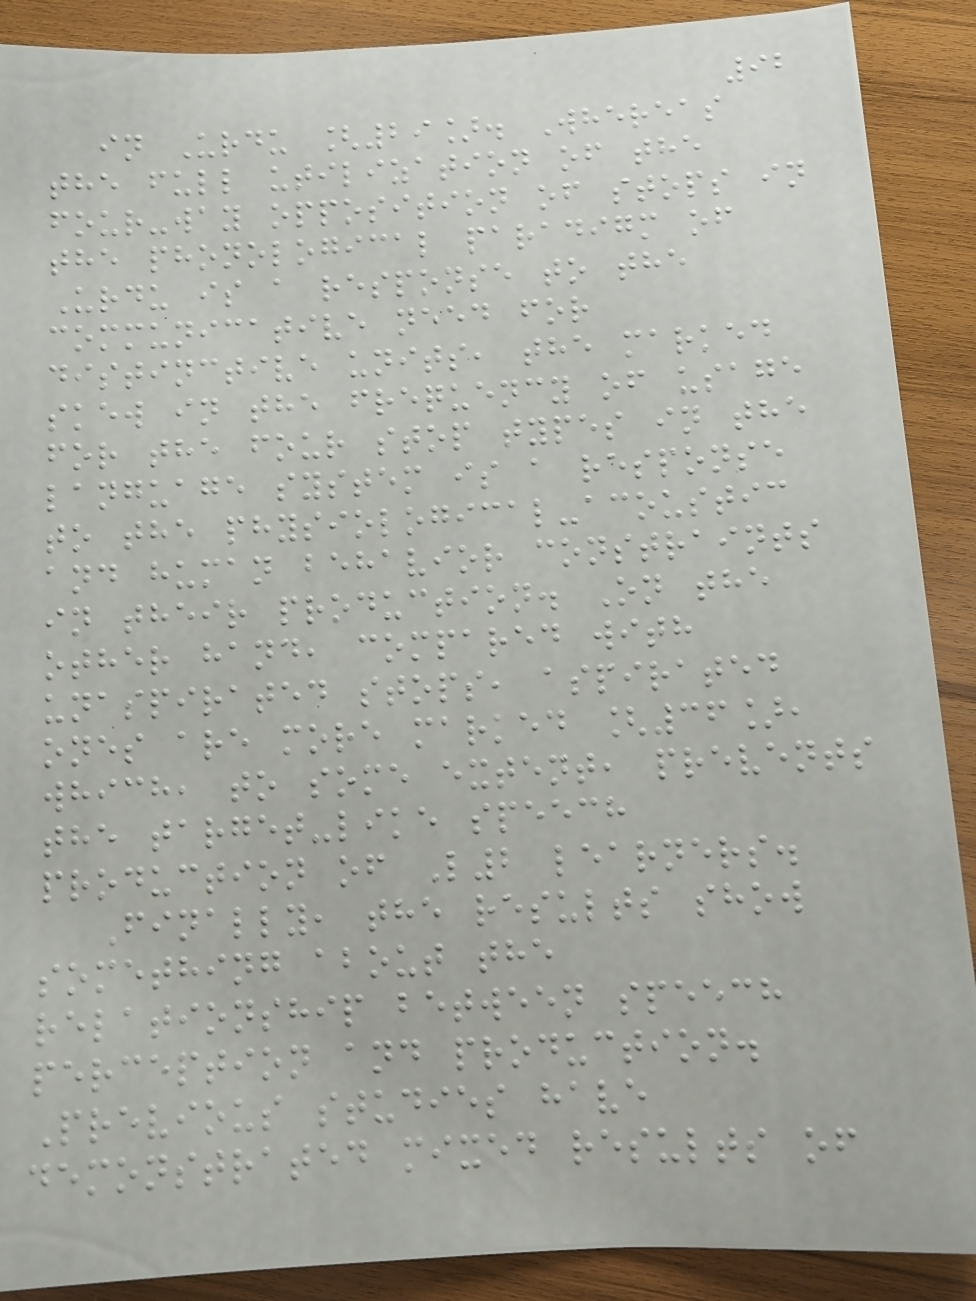92
in Urdu [29]. Whereas
the full utilization of the
four-way opposition of stops in
the phonological paradigm of
Urdu is a response to the
communicative need for
distinctive units, the marked
skew in the frequency of usage
for the four stop types in the
language system is a response
to the physiological-acoustic
and human behavior constraints
in their production. On the
other hand, compared with
unaspirated stops, aspirated
ones are more marked [36],
which, to some extent, prevents
the target-like speech
production of L2 learners.
Finally, the results show
something about the
relationship between speech
perception and production.
Previous studies have
demonstrated mixed results of
